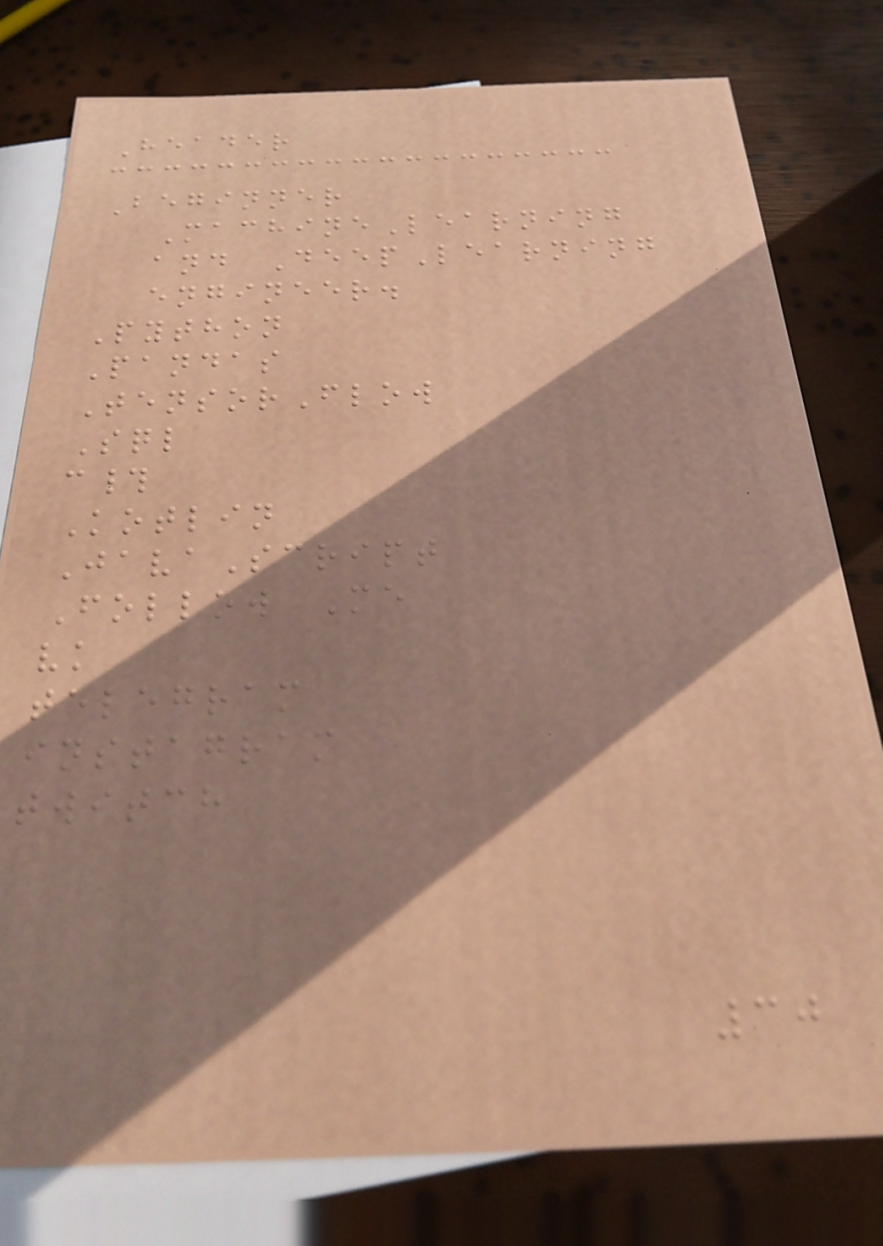Header
Beginner
MachineLearning
and DeepLearning
engineer.
Python
Pandas
TensorFlow
Sql
c#
Kotlin
JavaScript
Follow Me
vk
telegram
instagram
twitch
30
